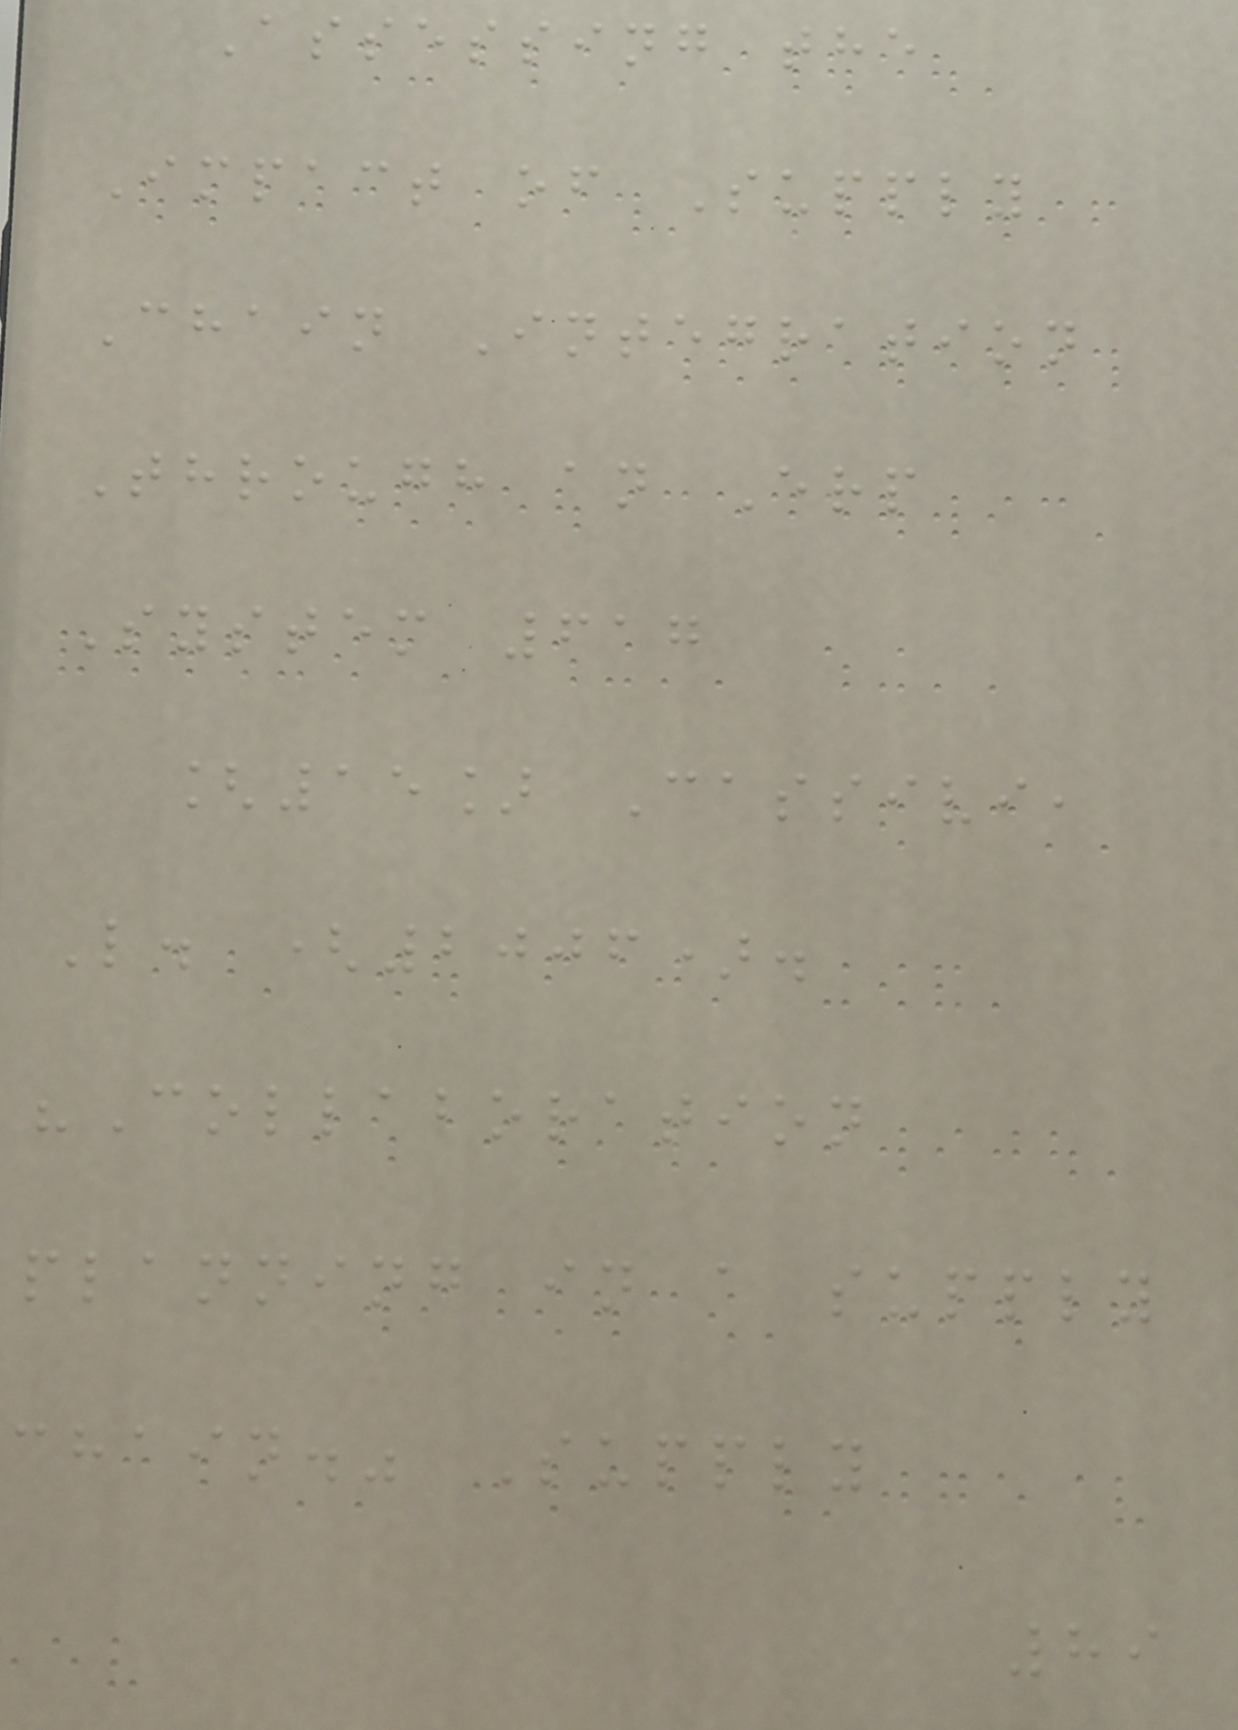Assessing the
Impact of Supply
Chain Integration
Through an Erp
System 617
[15] Cassivi,
L. (2006).
"Collaboration
planning in a supply
chain." Supply
89
